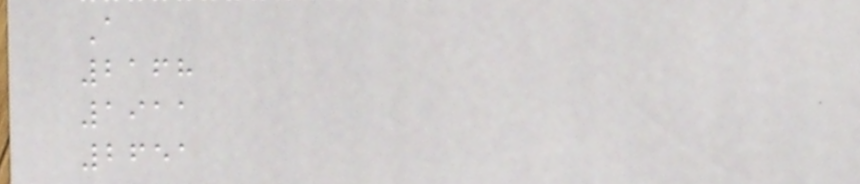A
2168
1911
2651
